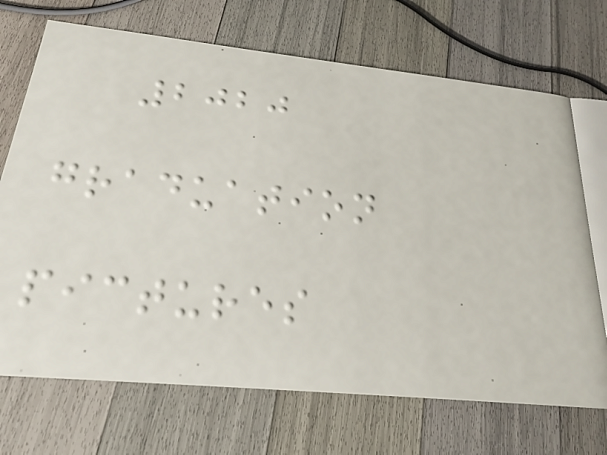2020
graduation
pictures
